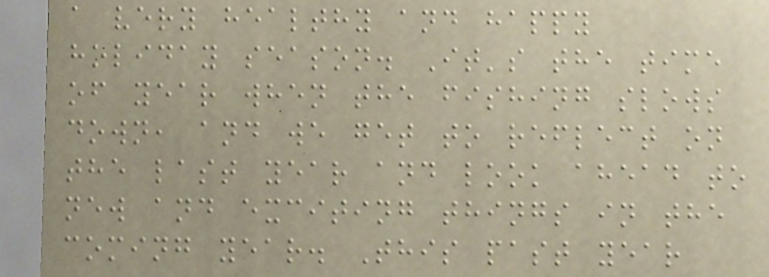a very healthy and happy
holiday season. It's the time
of year when the fishing slows
down, and we get to reflect on
the last year and look ahead to
new and exciting things in the
coming year. This past year
